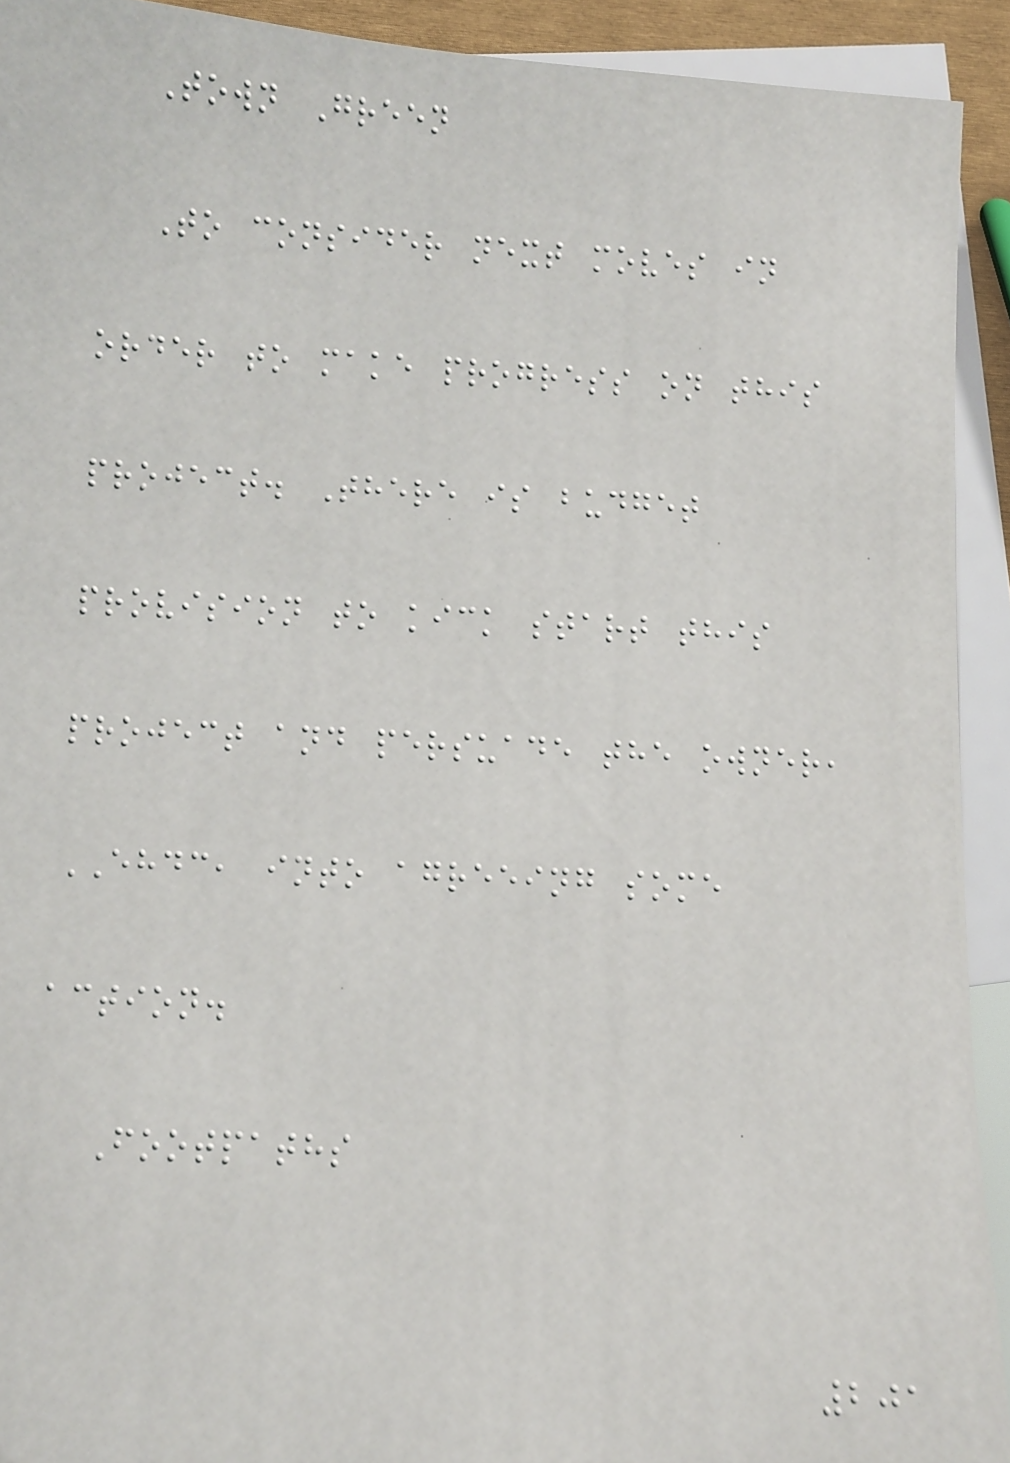Town Green
To consider next moves in
order to make progress on this
project. There is budget
provision to kick start this
project and persuade the owner,
EHDC, into agreeing some
action.
Footpaths
201
